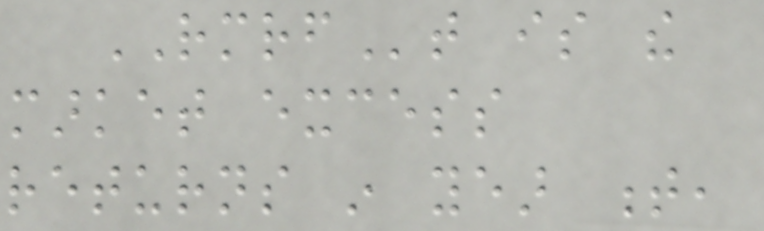RMRFt is the
market excess
returns in year t,
